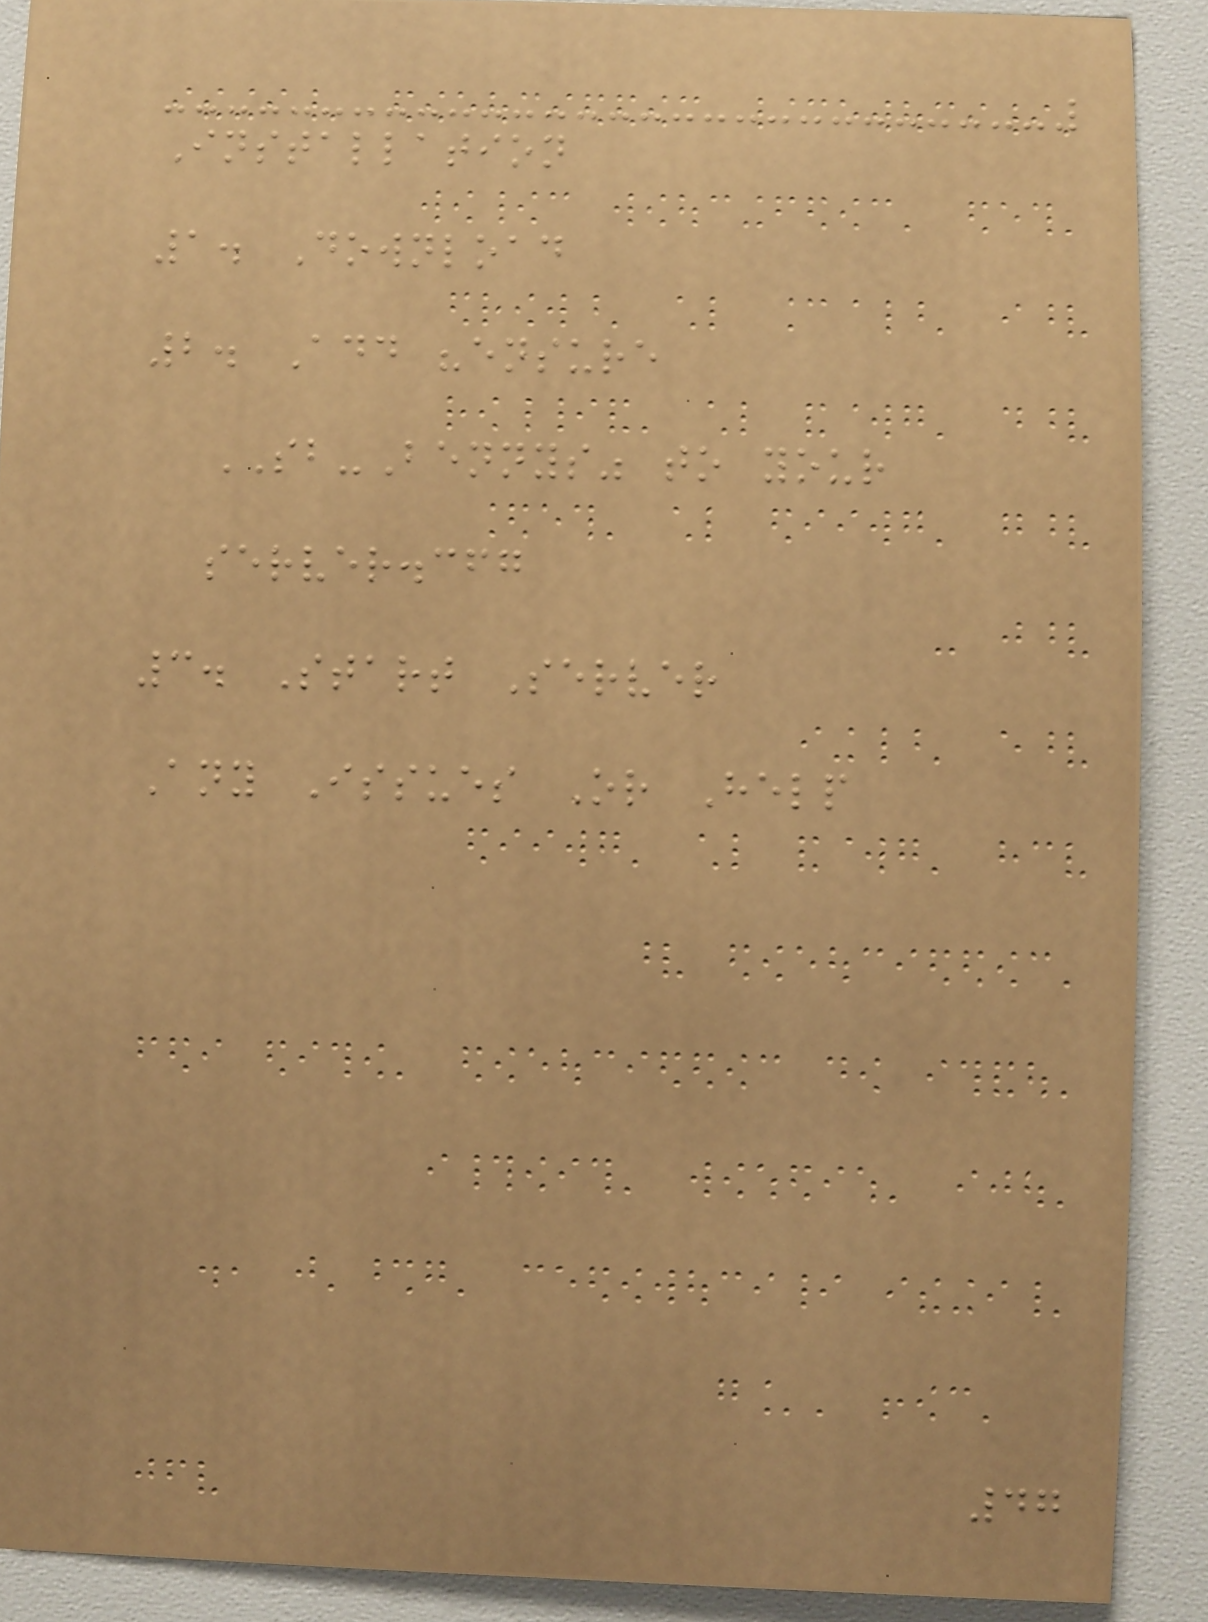Installation
1. Download
2. Add "ensure
SB-Bennys" to your
server.cfg
3. Start Server
Any Issues Or Help
47
